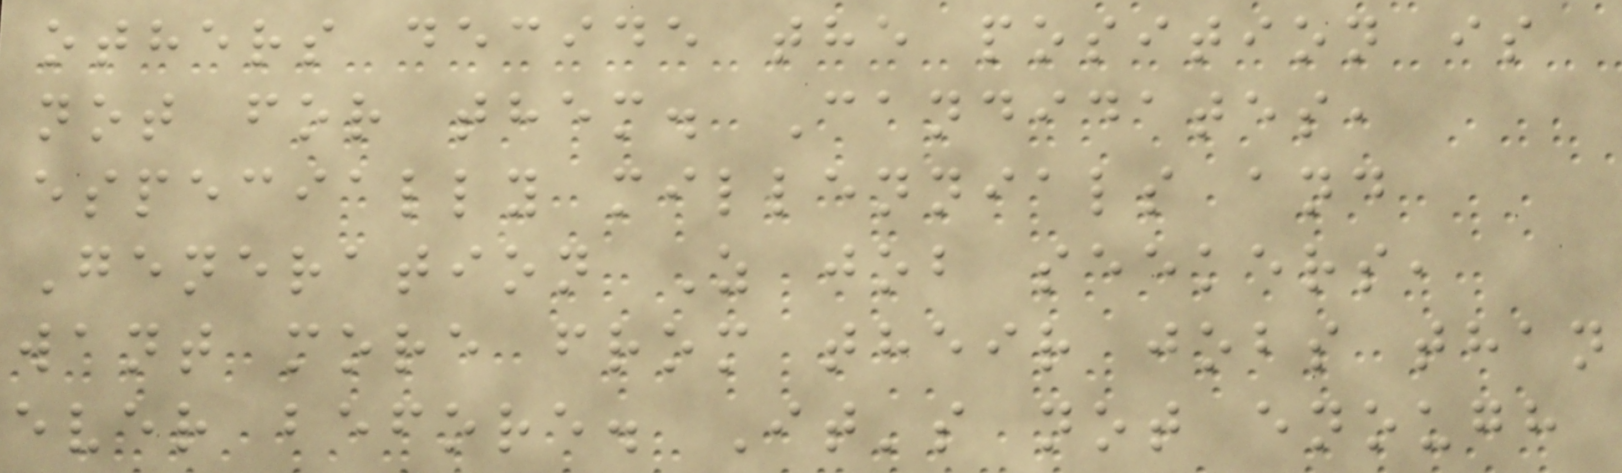others decide the position is
not for them. Candidates,
especially millennials and
Generation Z job seekers,
want more from their jobs than
ever before. It's not enough
